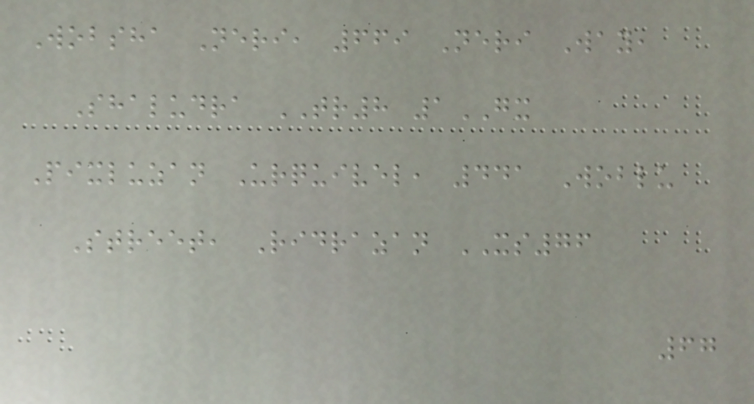Wobsha Neri, 669 Neri Way,
Shaludra TR8 1GX
Pixluzan Urquivel, 441 Woblu
Street, Ridrazan XS76
67
